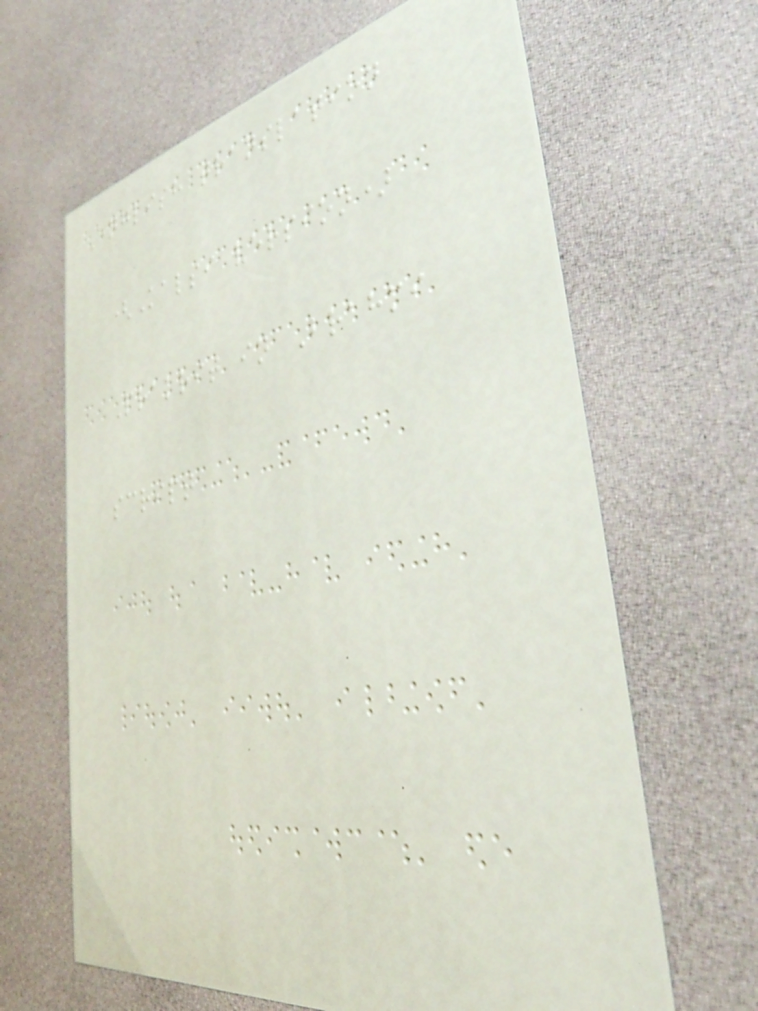English translation
(Kalsi version)
Prakrit in Brahmi
script
